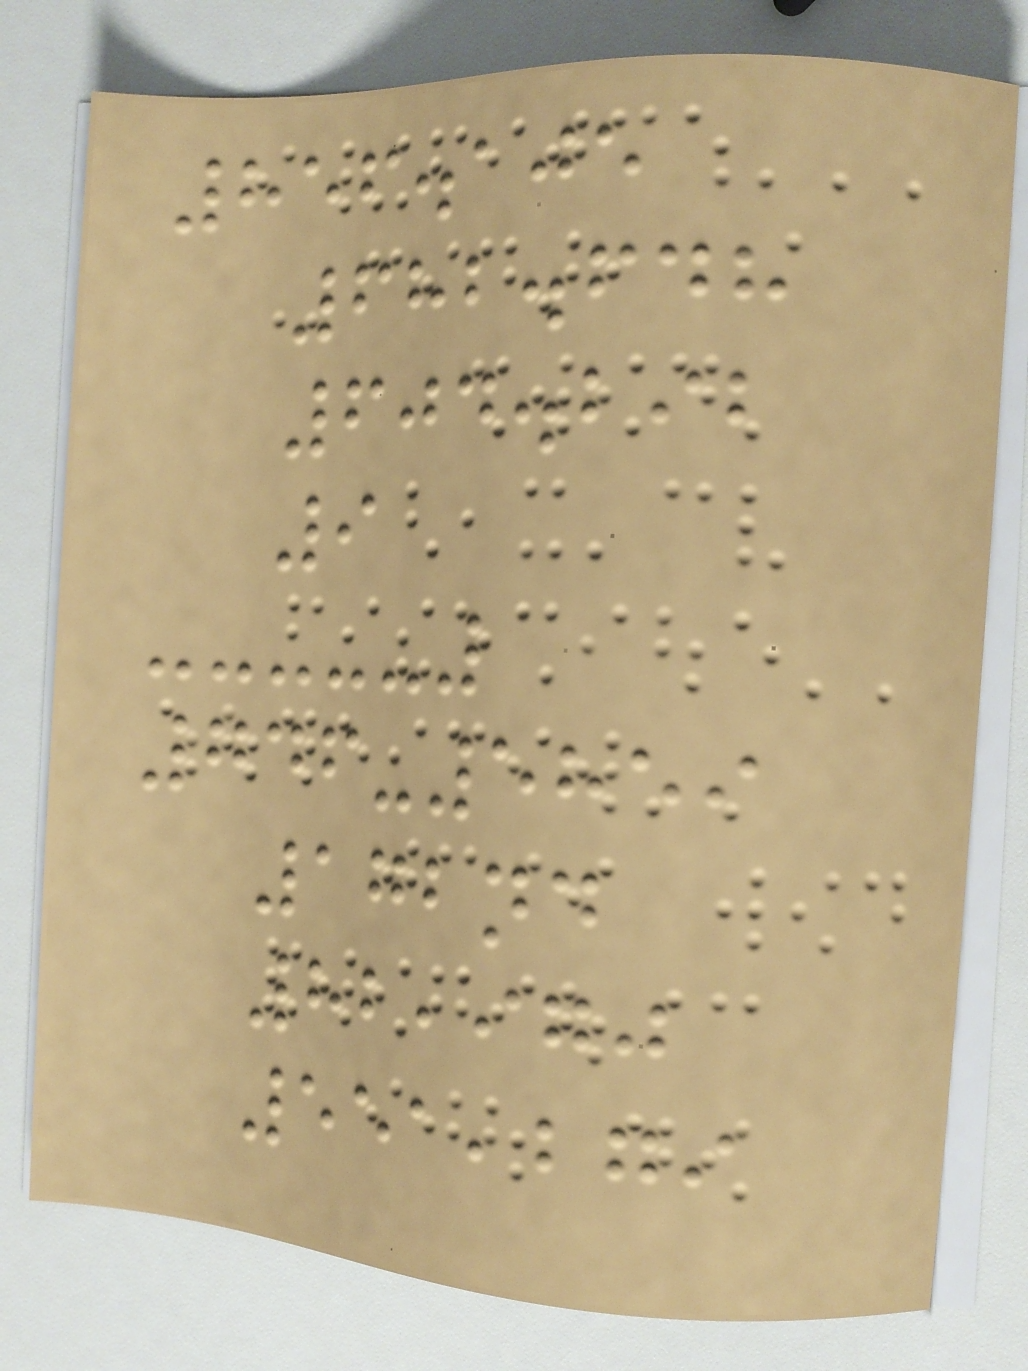856.105
682.648
604.292
9
746-5859
172nd
82,970
551,279
